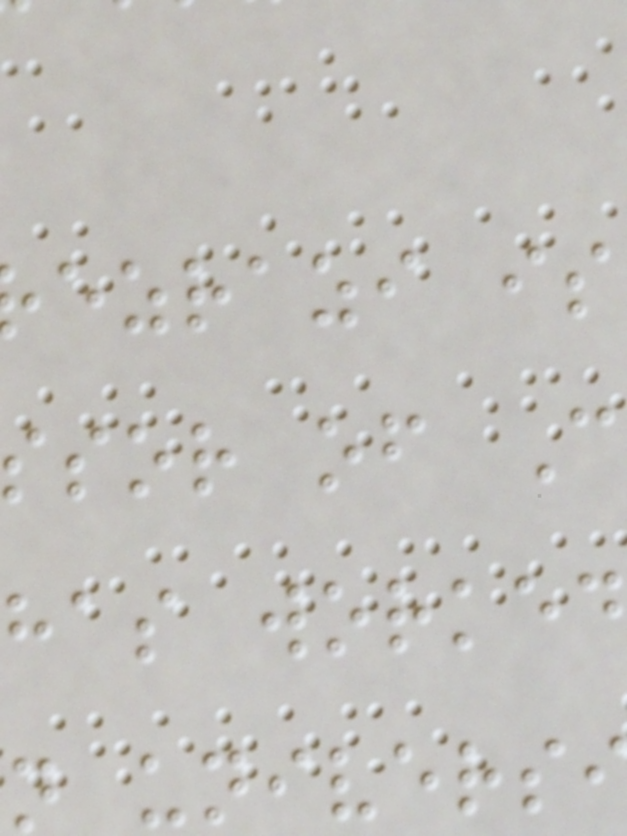ezrazi is
sor of C
has worked
n univers
